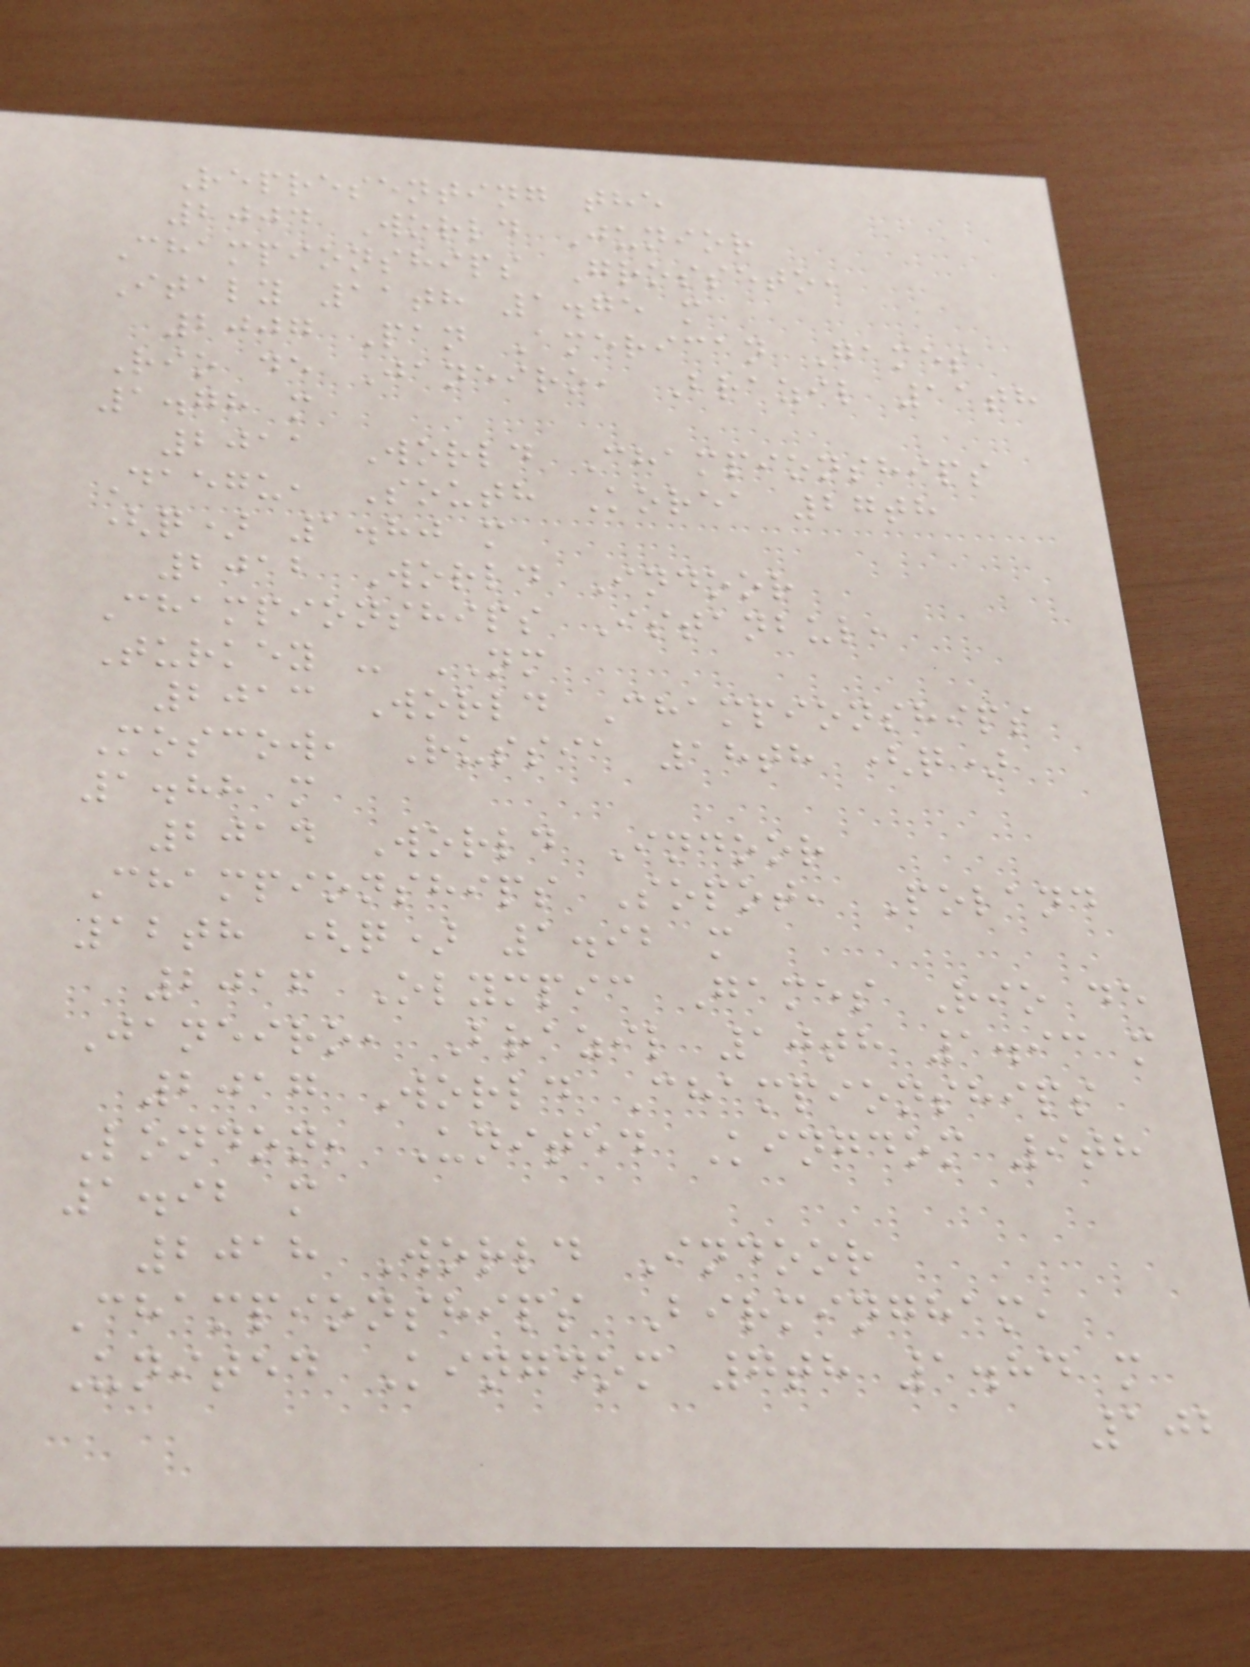Representing the
2004 World Junior
Championships Grosseto,
Italy 11th 1.75 m
2007 Pan American Games
Rio de Janeiro, Brazil 11th
1.78 m
2011 World Championships
Daegu, South Korea 27th
(q) 1.80 m
2012 World Indoor
Championships Istanbul,
Turkey - NM
2013 World Championships
Moscow, Russia 18th (q)
1.88 m
2014 World Indoor
Championships Sopot, Poland
12th (q) 1.92 m
2016 Olympic Games Rio de
Janeiro, Brazil 10th 1.93 m
2017 World Championships
London, United Kingdom 9th
1.92 m
2018 World Indoor
Championships Birmingham,
United Kingdom 7th 1.84 m
102
